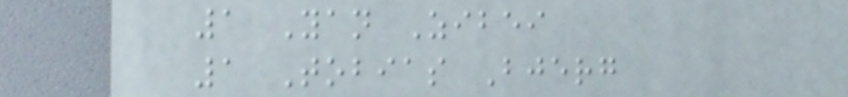1 Yan Zibei
1 Tobias Bjerg
